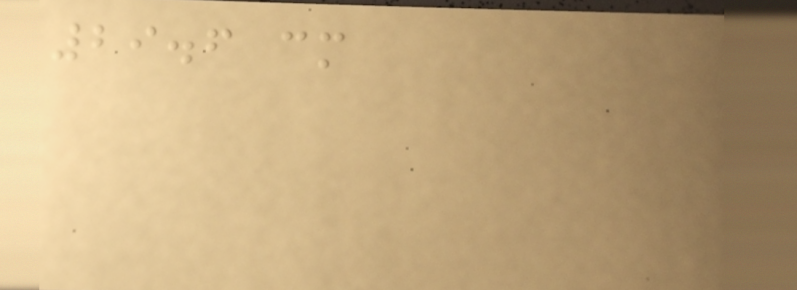29.6 cm
